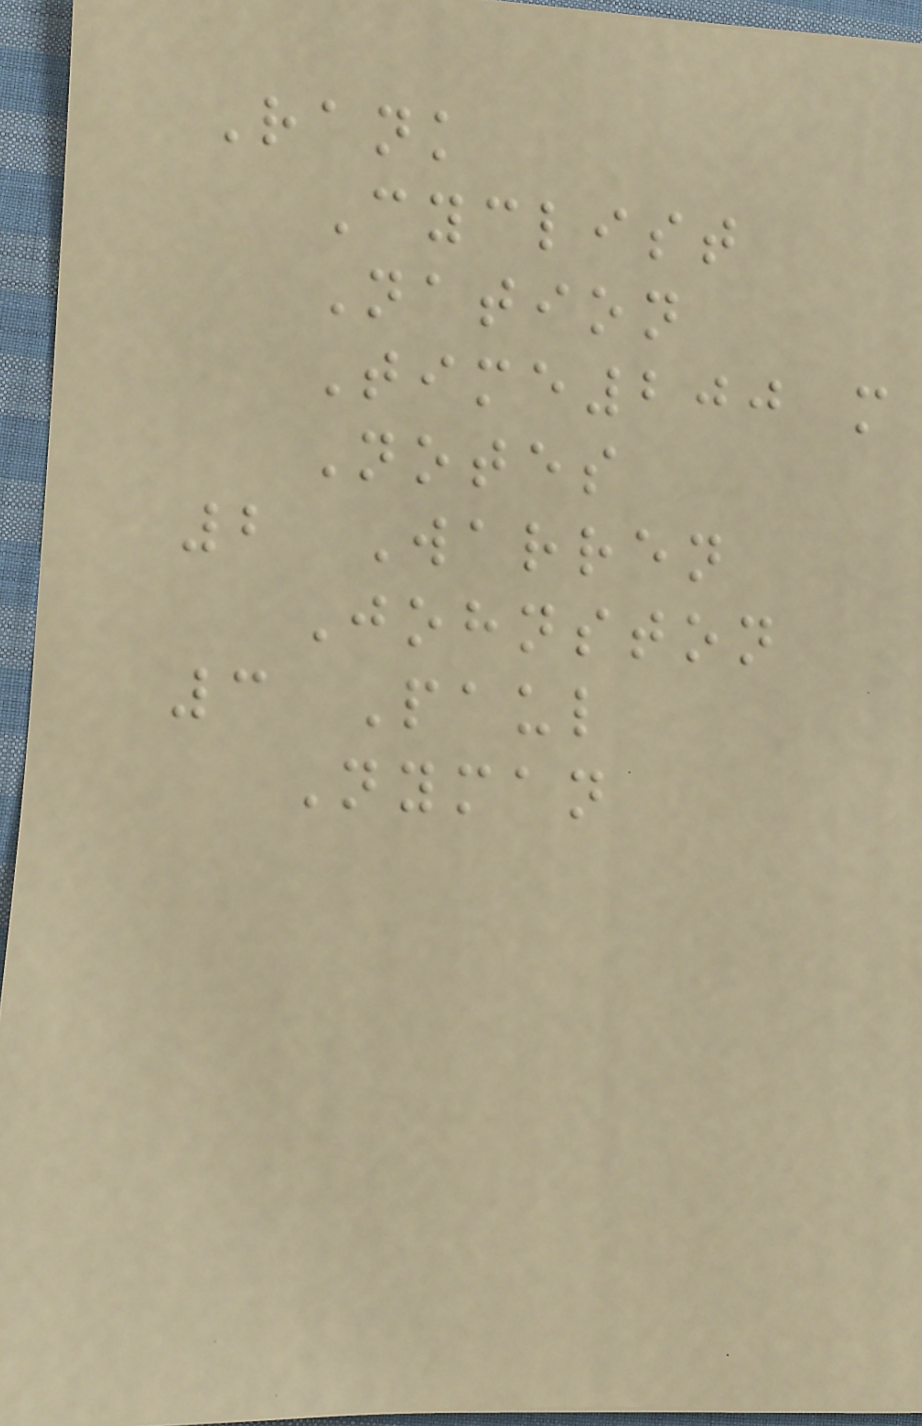Rank
Cyclist
Nation
Time200 m
Notes
2 Warren
Johnston
3 Paul
Nyman
